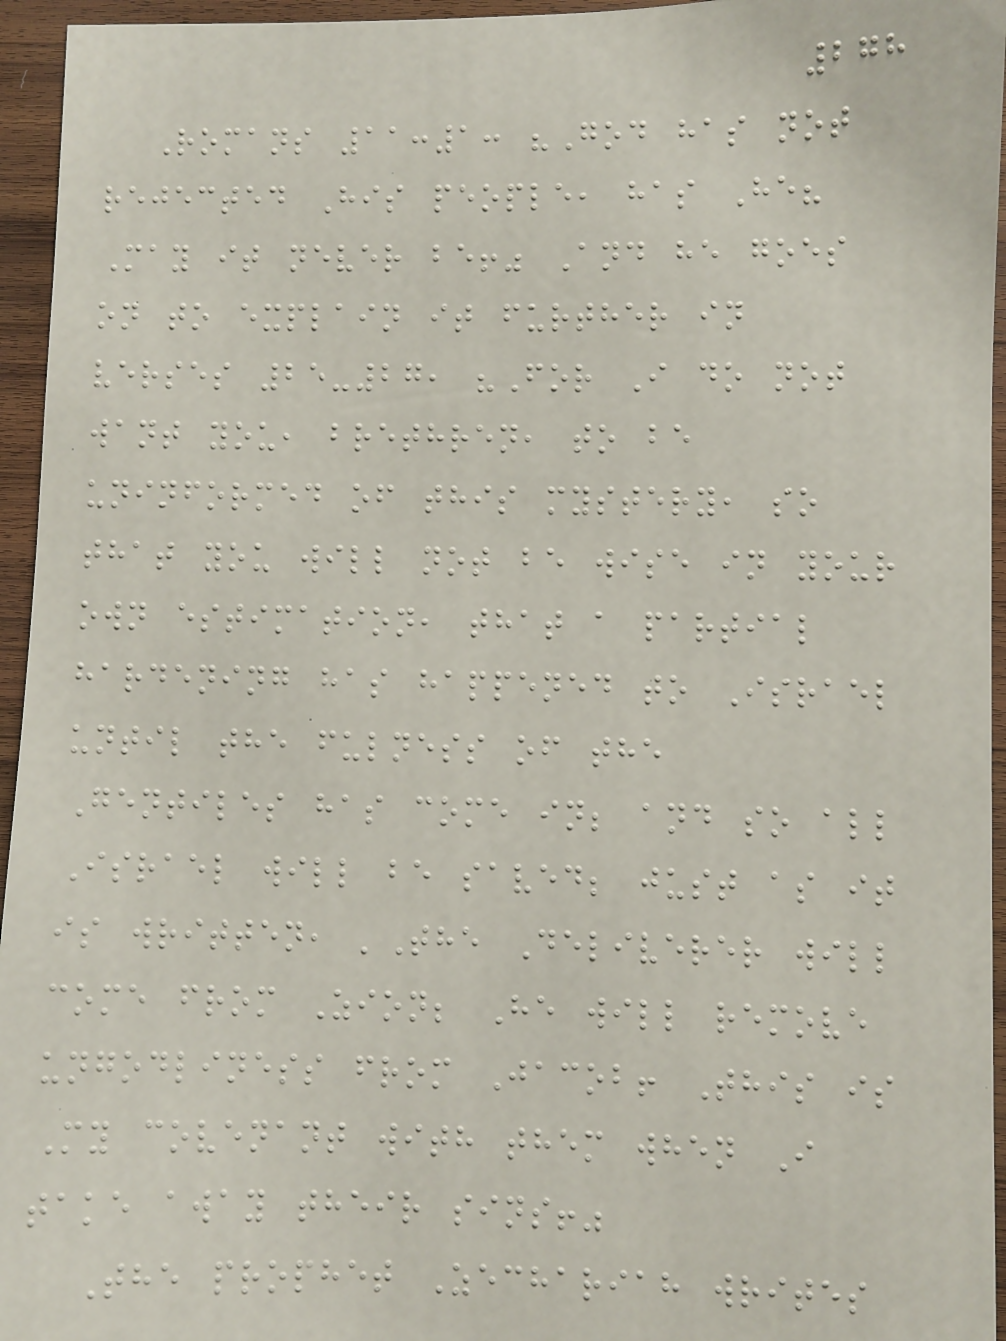278
Romans 11:1: "God has not
rejected His people, has He?
May it never be!" And he goes
on to explain it further in
verses 25-27, "For I do not
want you, brethren, to be
uninformed of this mystery, so
that you will not be wise in your
own estimation, that a partial
hardening has happened to Israel
until the fulness of the
Gentiles has come in; and so all
Israel will be saved; just as it
is written, 'The Deliverer will
come from Zion; He will remove
ungodliness from Jacob! This is
My covenant with them when I
take away their sins!"
The prophet Zechariah writes
